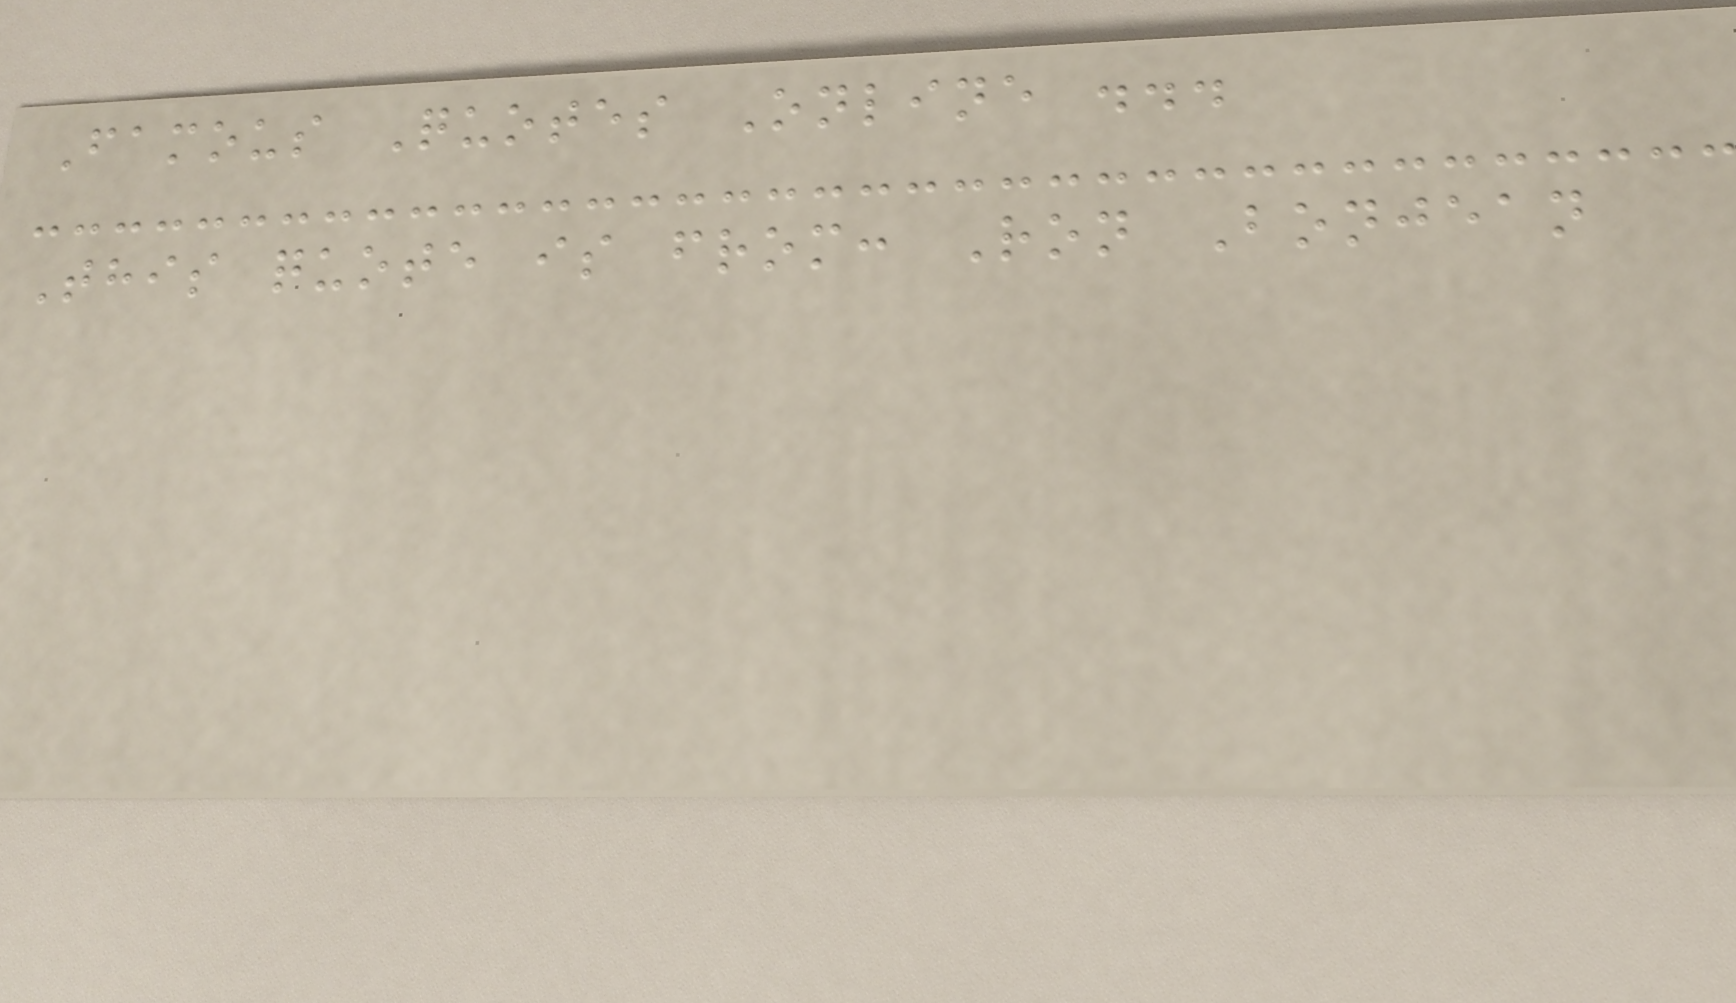Famous Quotes Online ...
This quote is from: Ron Bonjean
